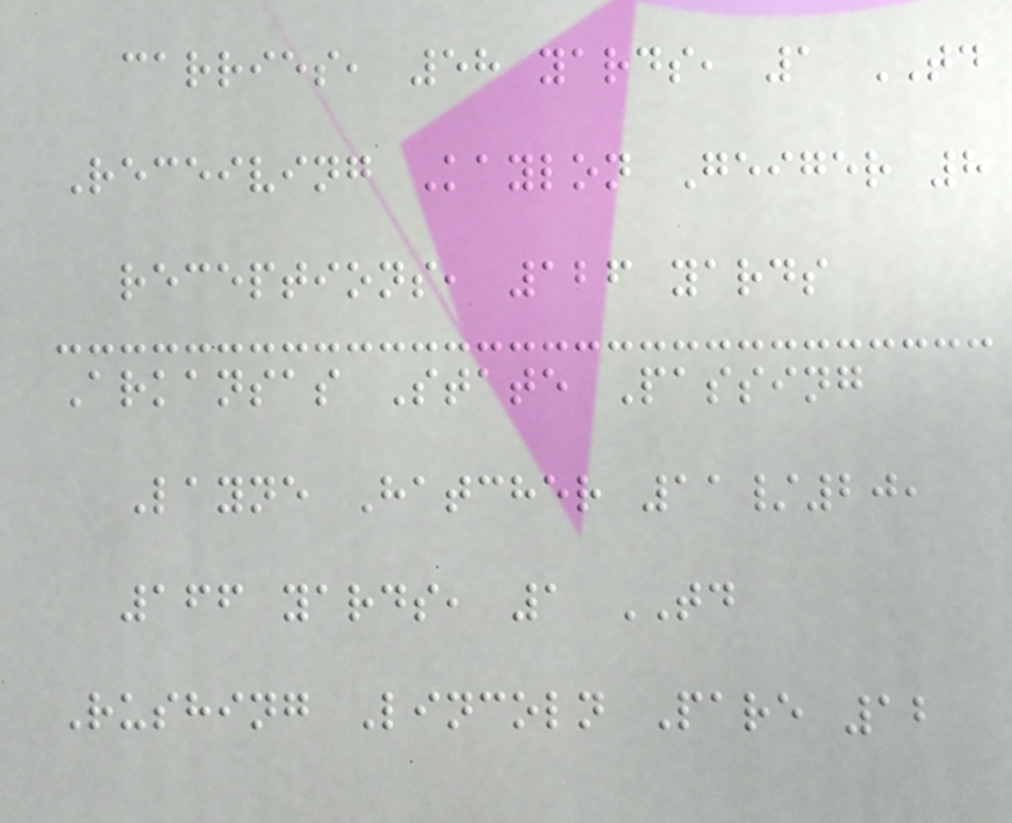carries, 58 yards, 1 TD
Receiving Kaylon Geiger 8
receptions, 126 yards
Arkansas State Passing
Layne Hatcher 11/20,
166 yards, 1 TD
Rushing Lincoln Pare 12
